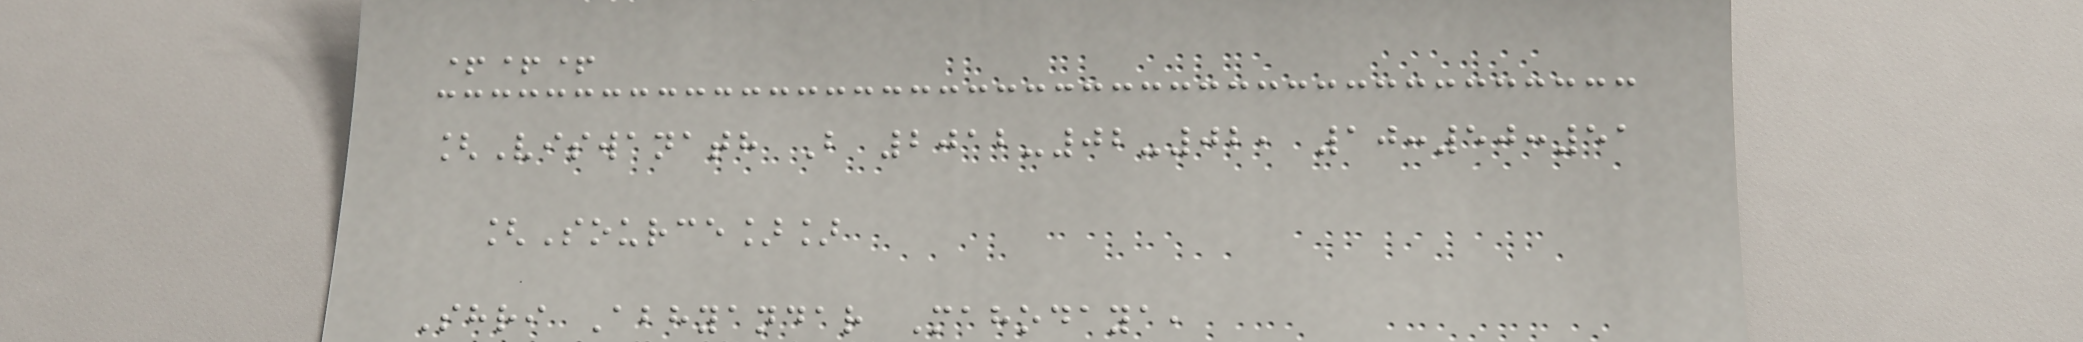+++
[Viswanath B 2012-02-02, 10:50:51
[Source]]
Shri Abhyandar Mahodaya,
